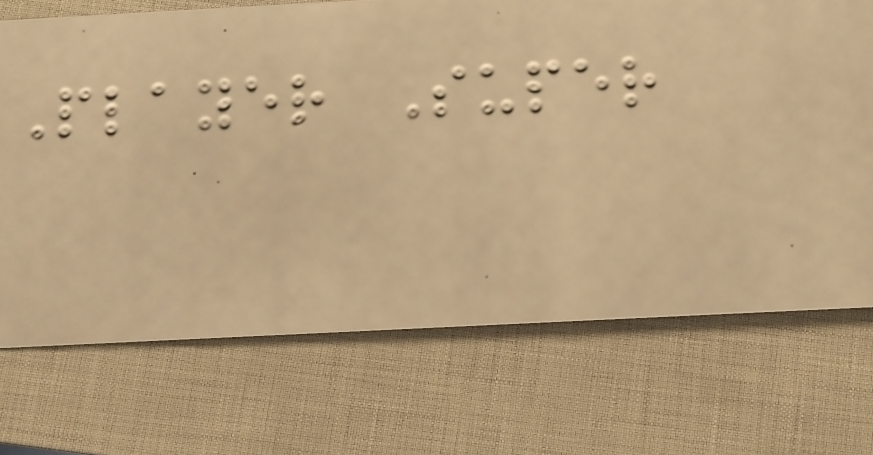Player Super
